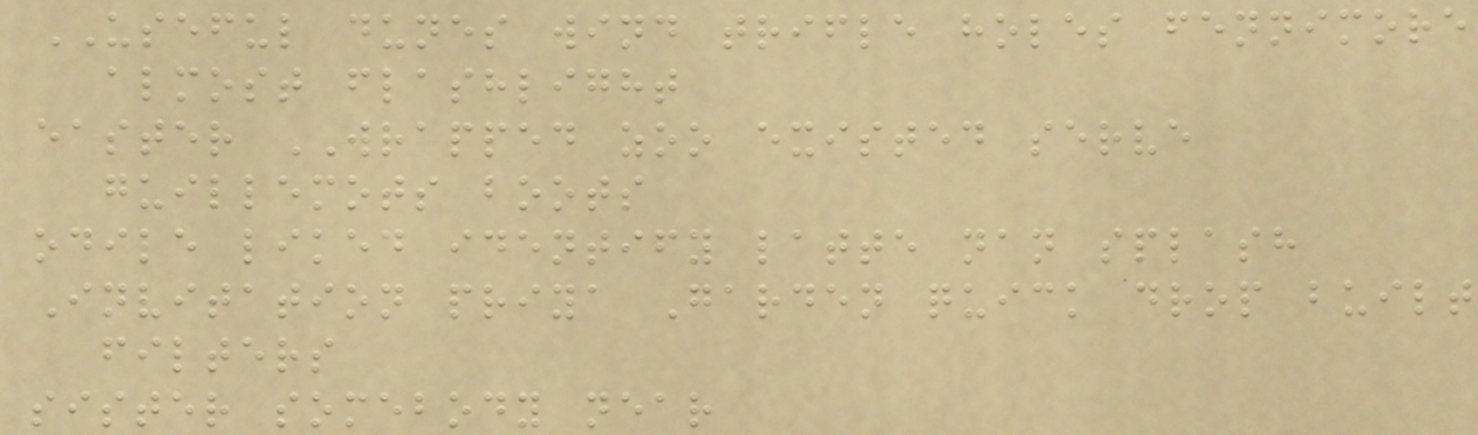USEFUL dunes wind trifle holes fennimore
almost flashlight
easter WRAPPED zoo existed serve
guillemots boots
odile liked identify latte nan splash
Invitation priya Garden quick drop built
filters
sister somebody near
